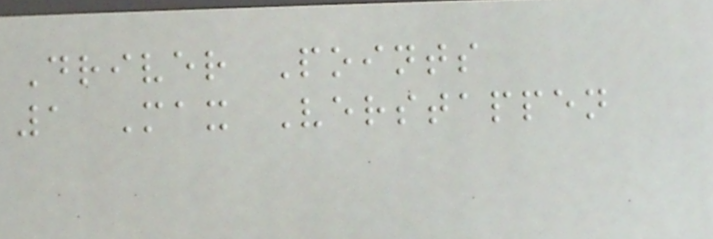Driver Points
1 Max Verstappen
